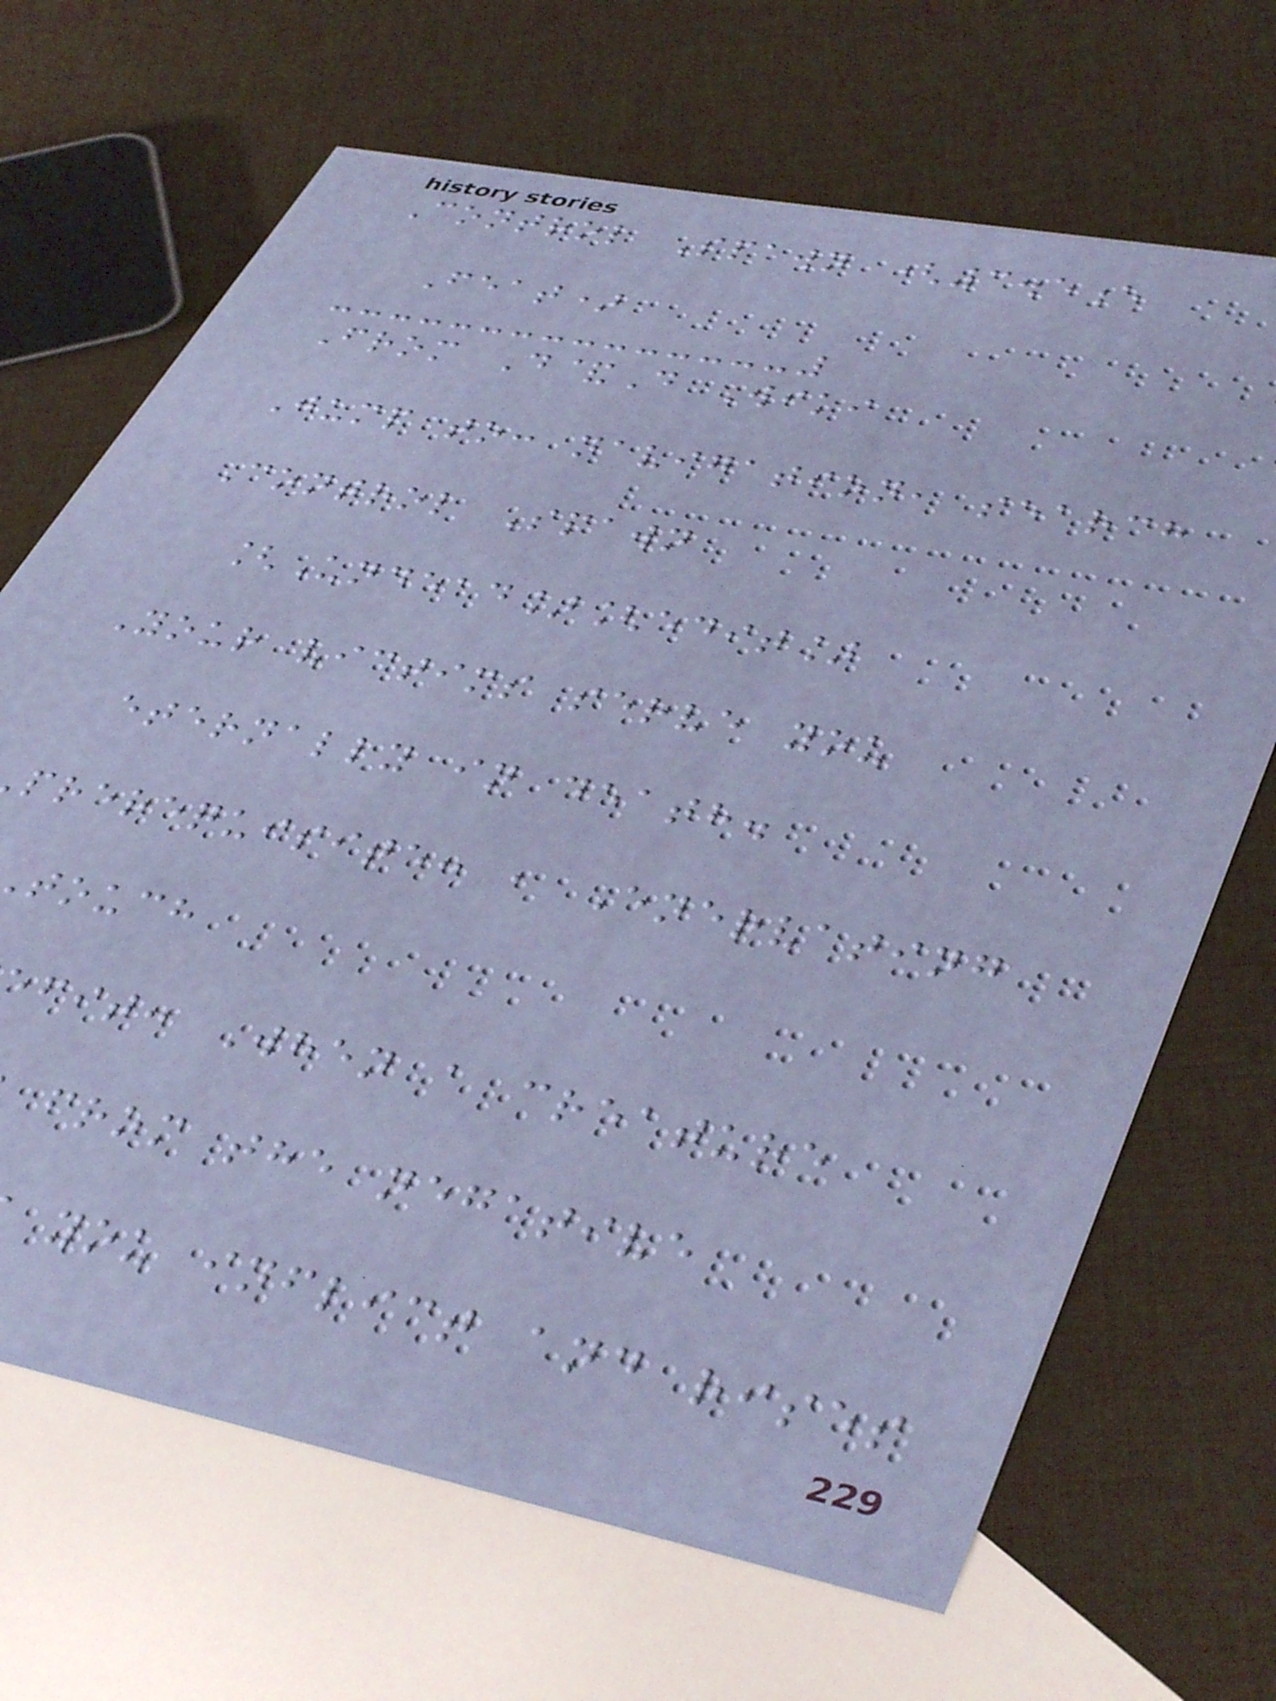Control Spawn (3.5e
Feat)
From D&D Wiki
Jump to: navigation, search
Control Spawn
[Undead][edit]
Your victims serve you
eternally in death.
prerequisite: , Enervating
touch
fit: When a creature
from the negative
you inflict and rises
